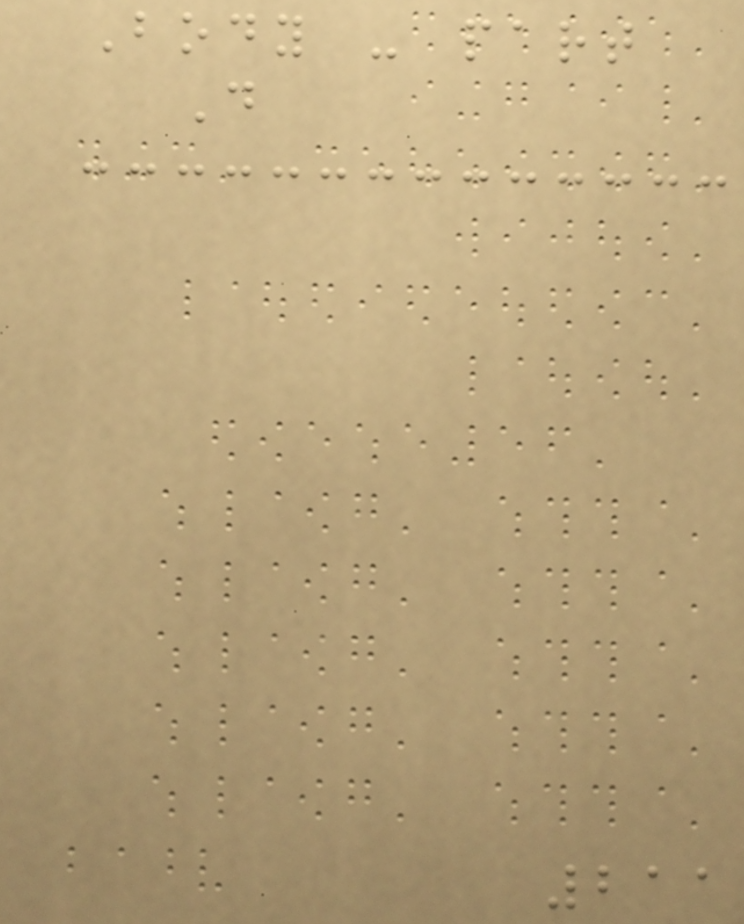Body - part
D
211
